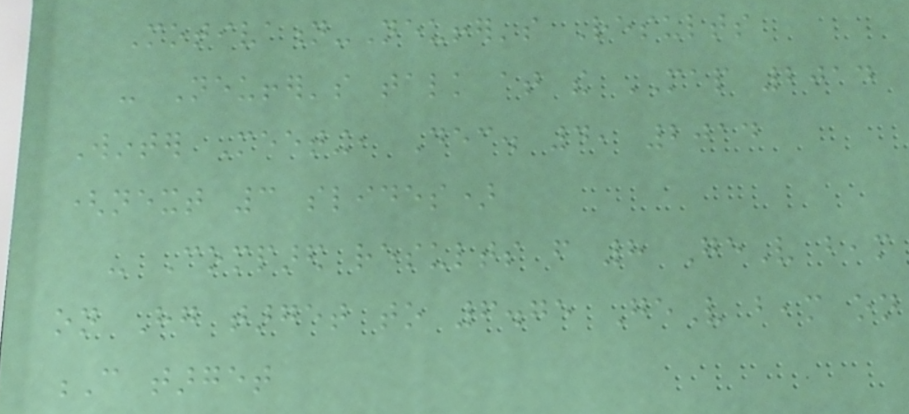Motivation-Neuffer's Results
- Neuffer's talk at the MAP 2014
Winter Meeting, Dec. 4, 2014
(next 3 slides)
- Compared results from 8 GeV beam
on Hg target to 6.75 GeV beam on
C target
